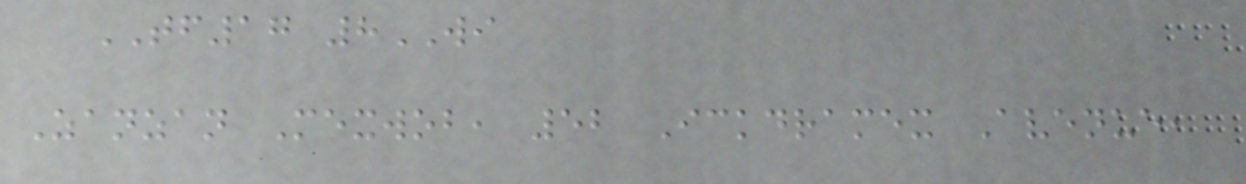TF17 8WI
Zanzan Mexwob, 52 Ickdramex Avenue,
